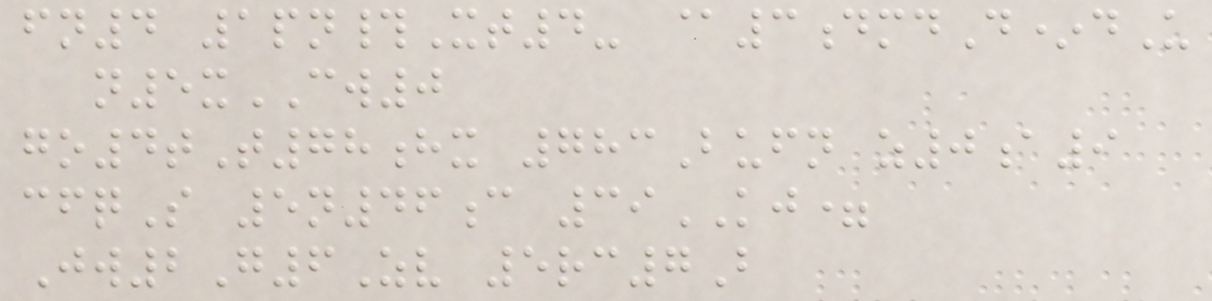fn4 1pn#Xt4- @3dmdD*dU
n5xCW0
go4tT78hx 783Bufn z0a9
cfqS 5n46c 39KJ=
Jw2G6Zv 5rc7B
